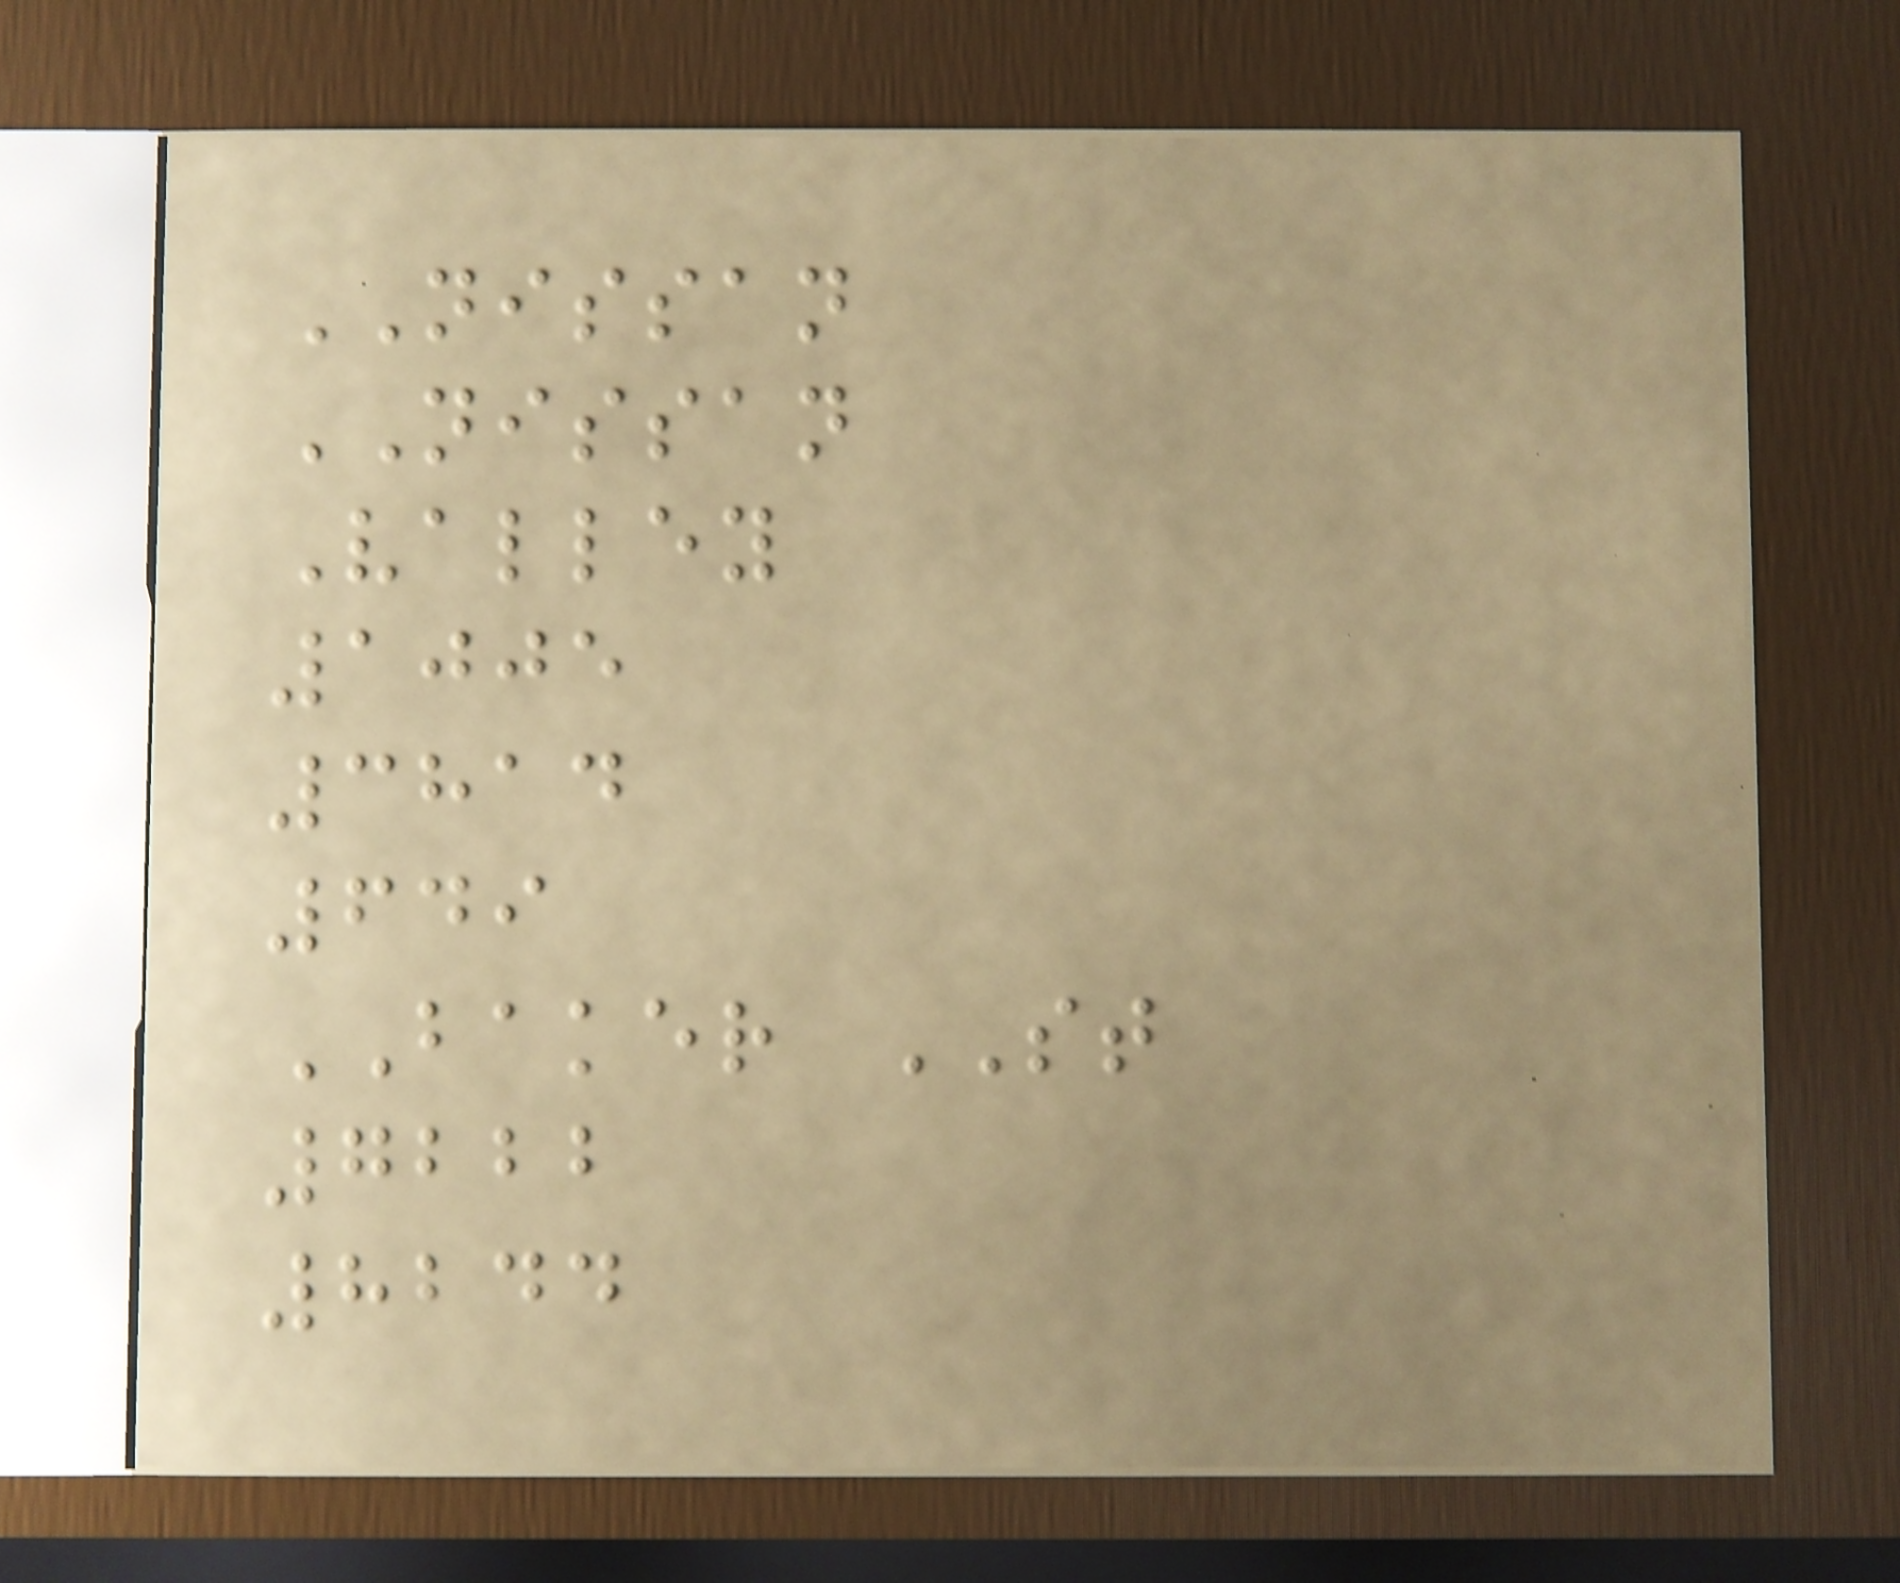NISSAN
NISSAN
Valley
1005
3814
649
BAKER ST
7222
8244
